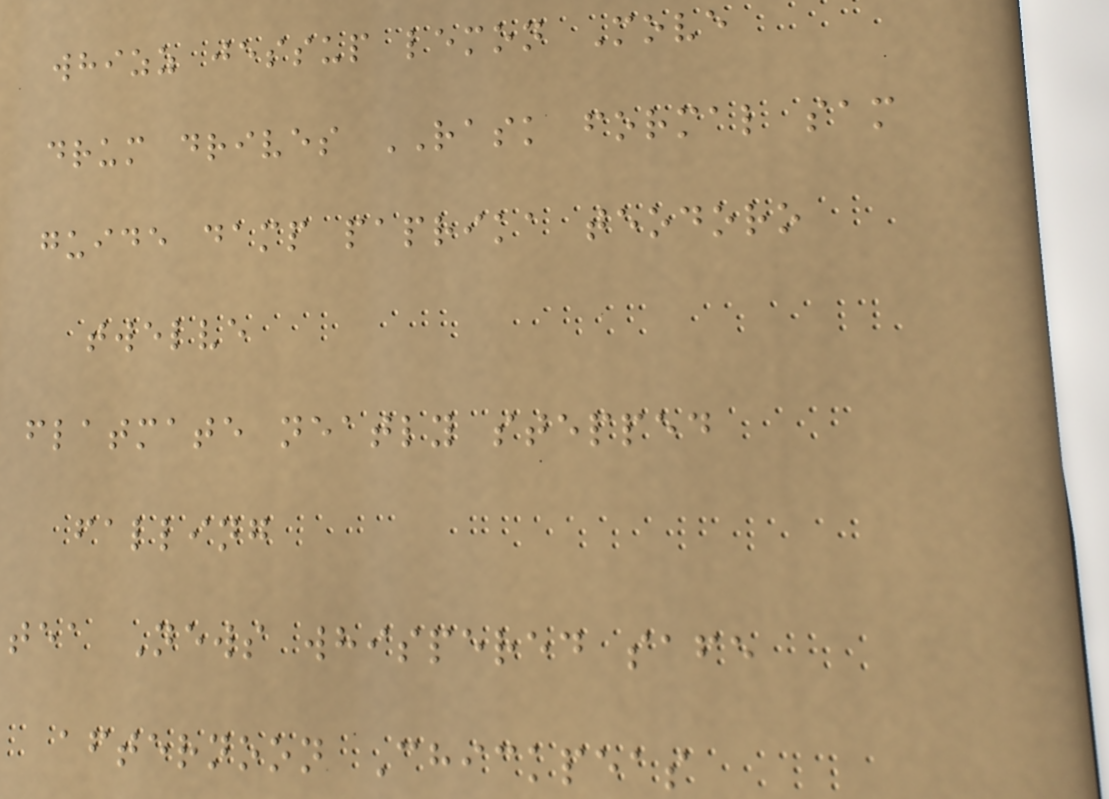whizz jessup lemon Move
drum drives RASK formal sam
guide damp paprika teodoro
twelve
flatmate neatly stepped
falling
tea News whispered safe
afternoon Chickpeas
